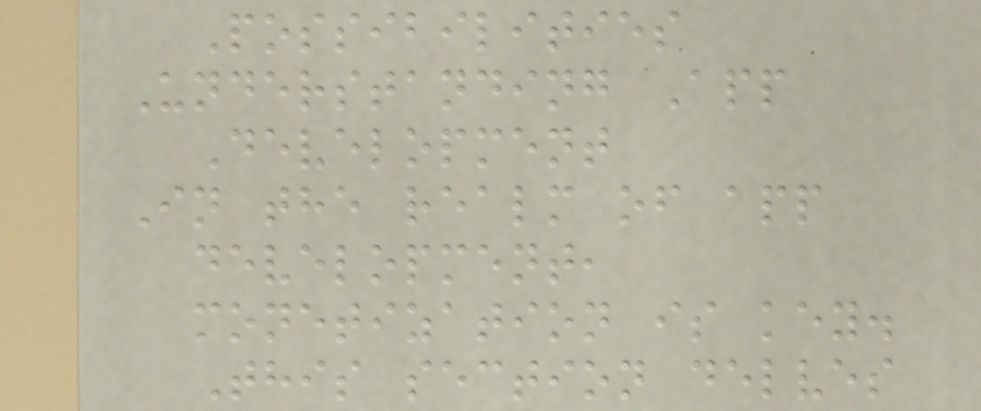Possibilities
Understanding App
Development
In the realm of app
development,
monetization is key.
This section delves
